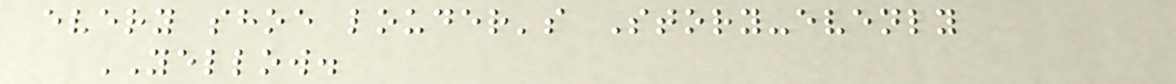every shoe louder's Story-evenly
YELLOW.
